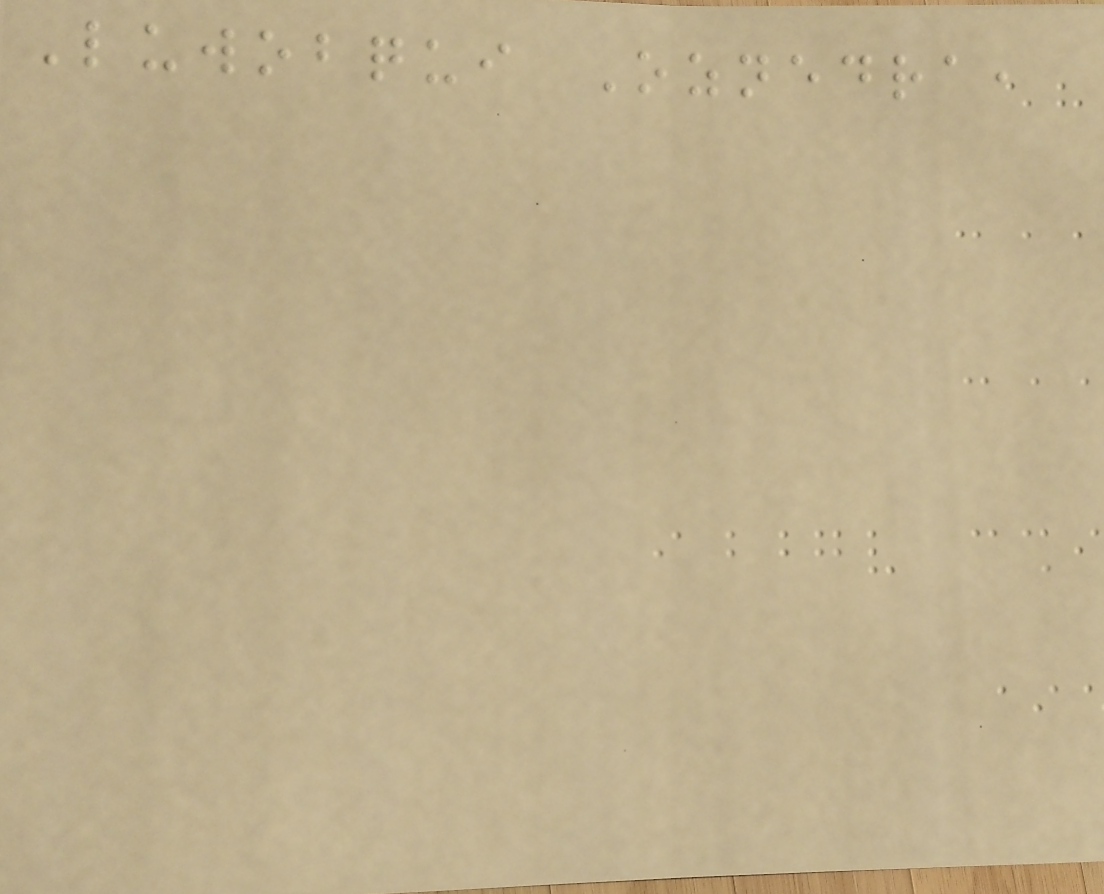Luwobqui Oznedra,
